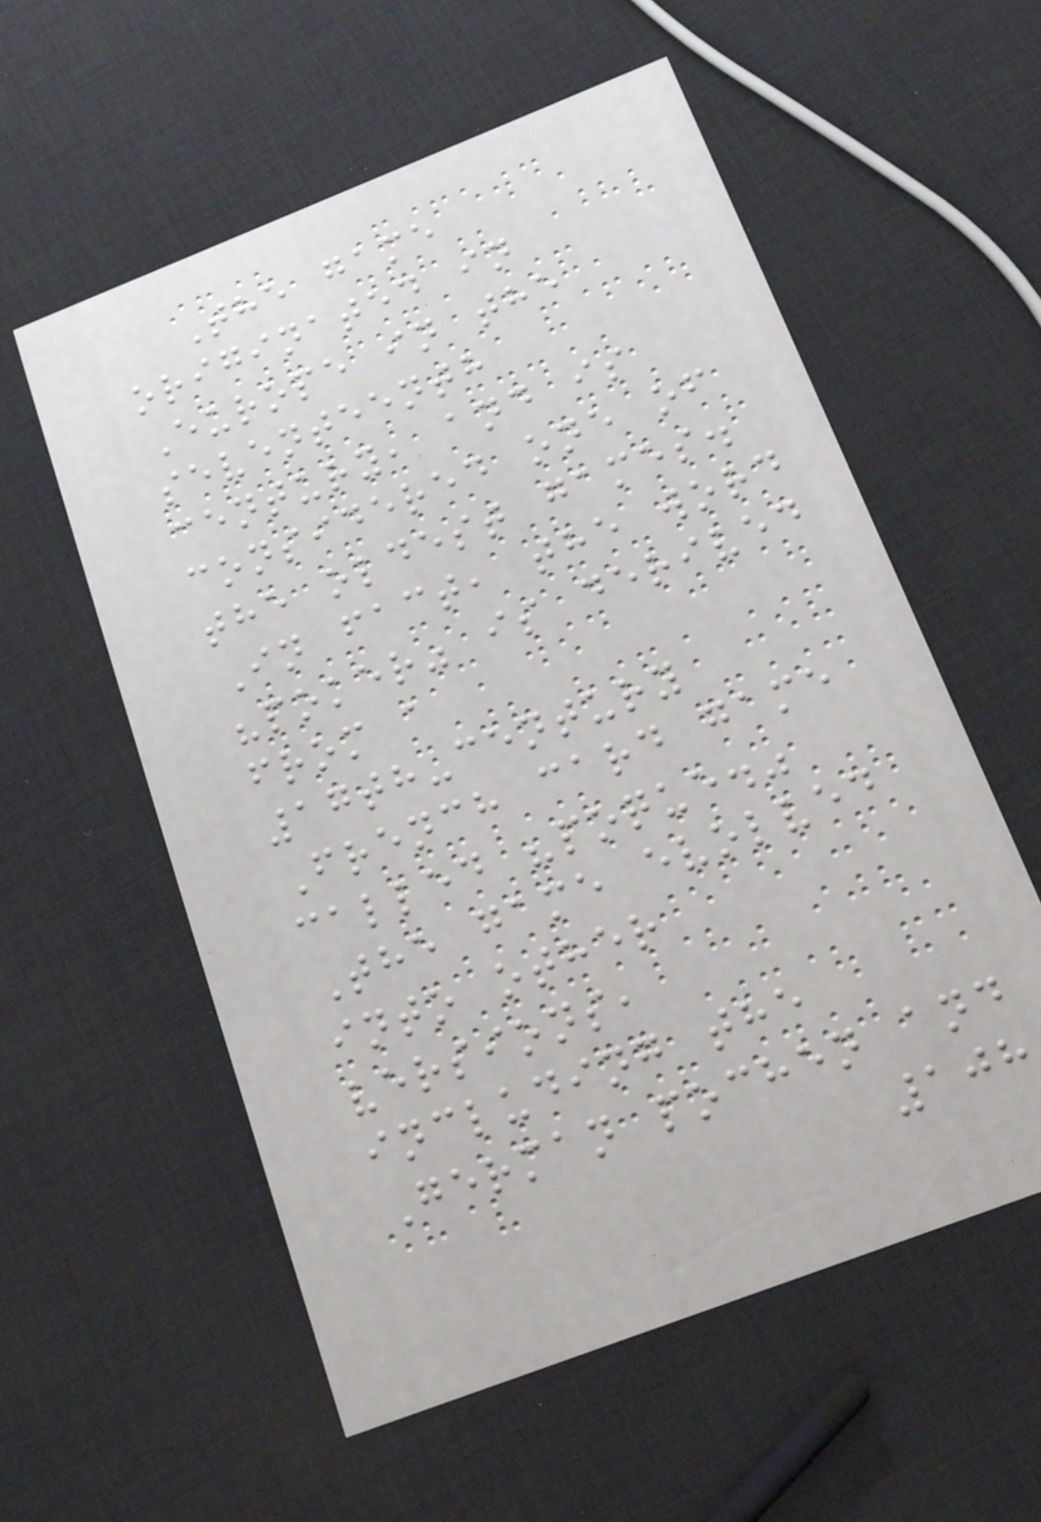The game
originated in
Europe in the
seventeenth
century, and is
considered one of
the oldest games.
In fact, the word
"poker" is derived
from a
17th-century
French card game
called "poque."
The game evolved
into other
versions,
including the
German pochen and
108
